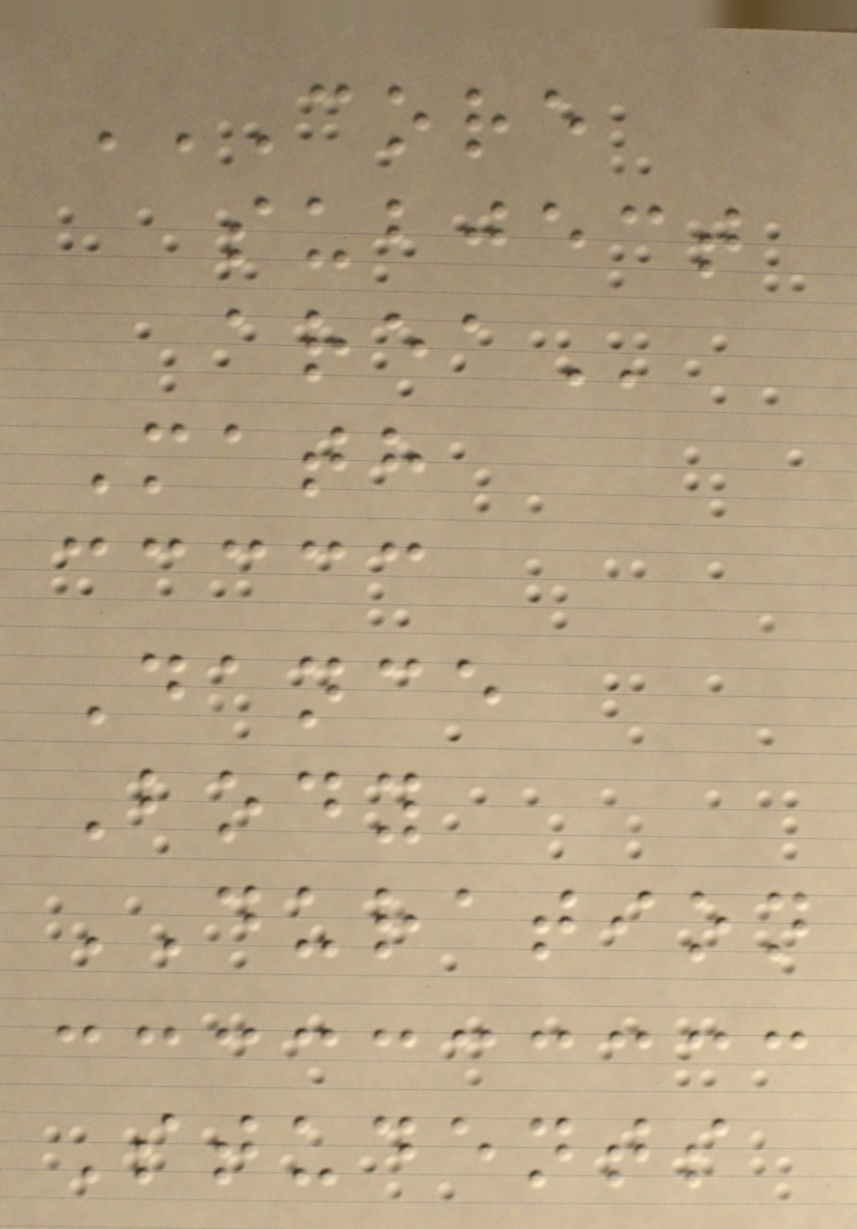CORE
SUBJECT
AREA
Math
Dance
Body
DURATION
Students
